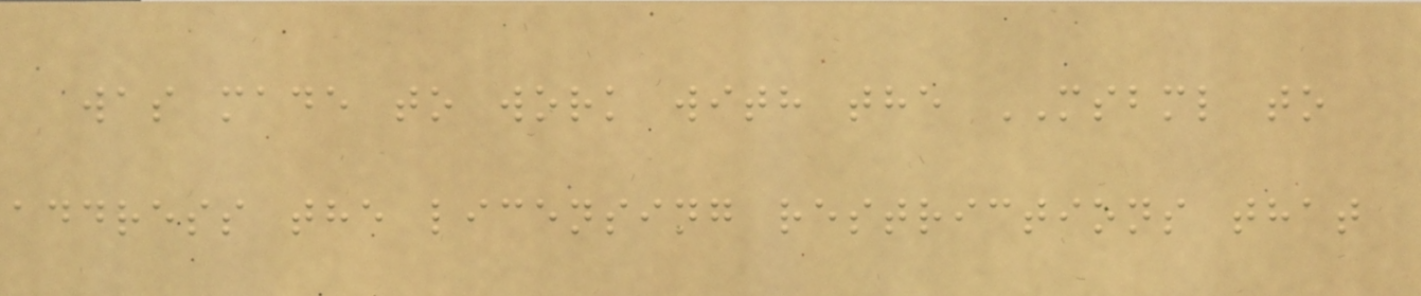was made to work with the MSBML to
address the licensing restrictions that
